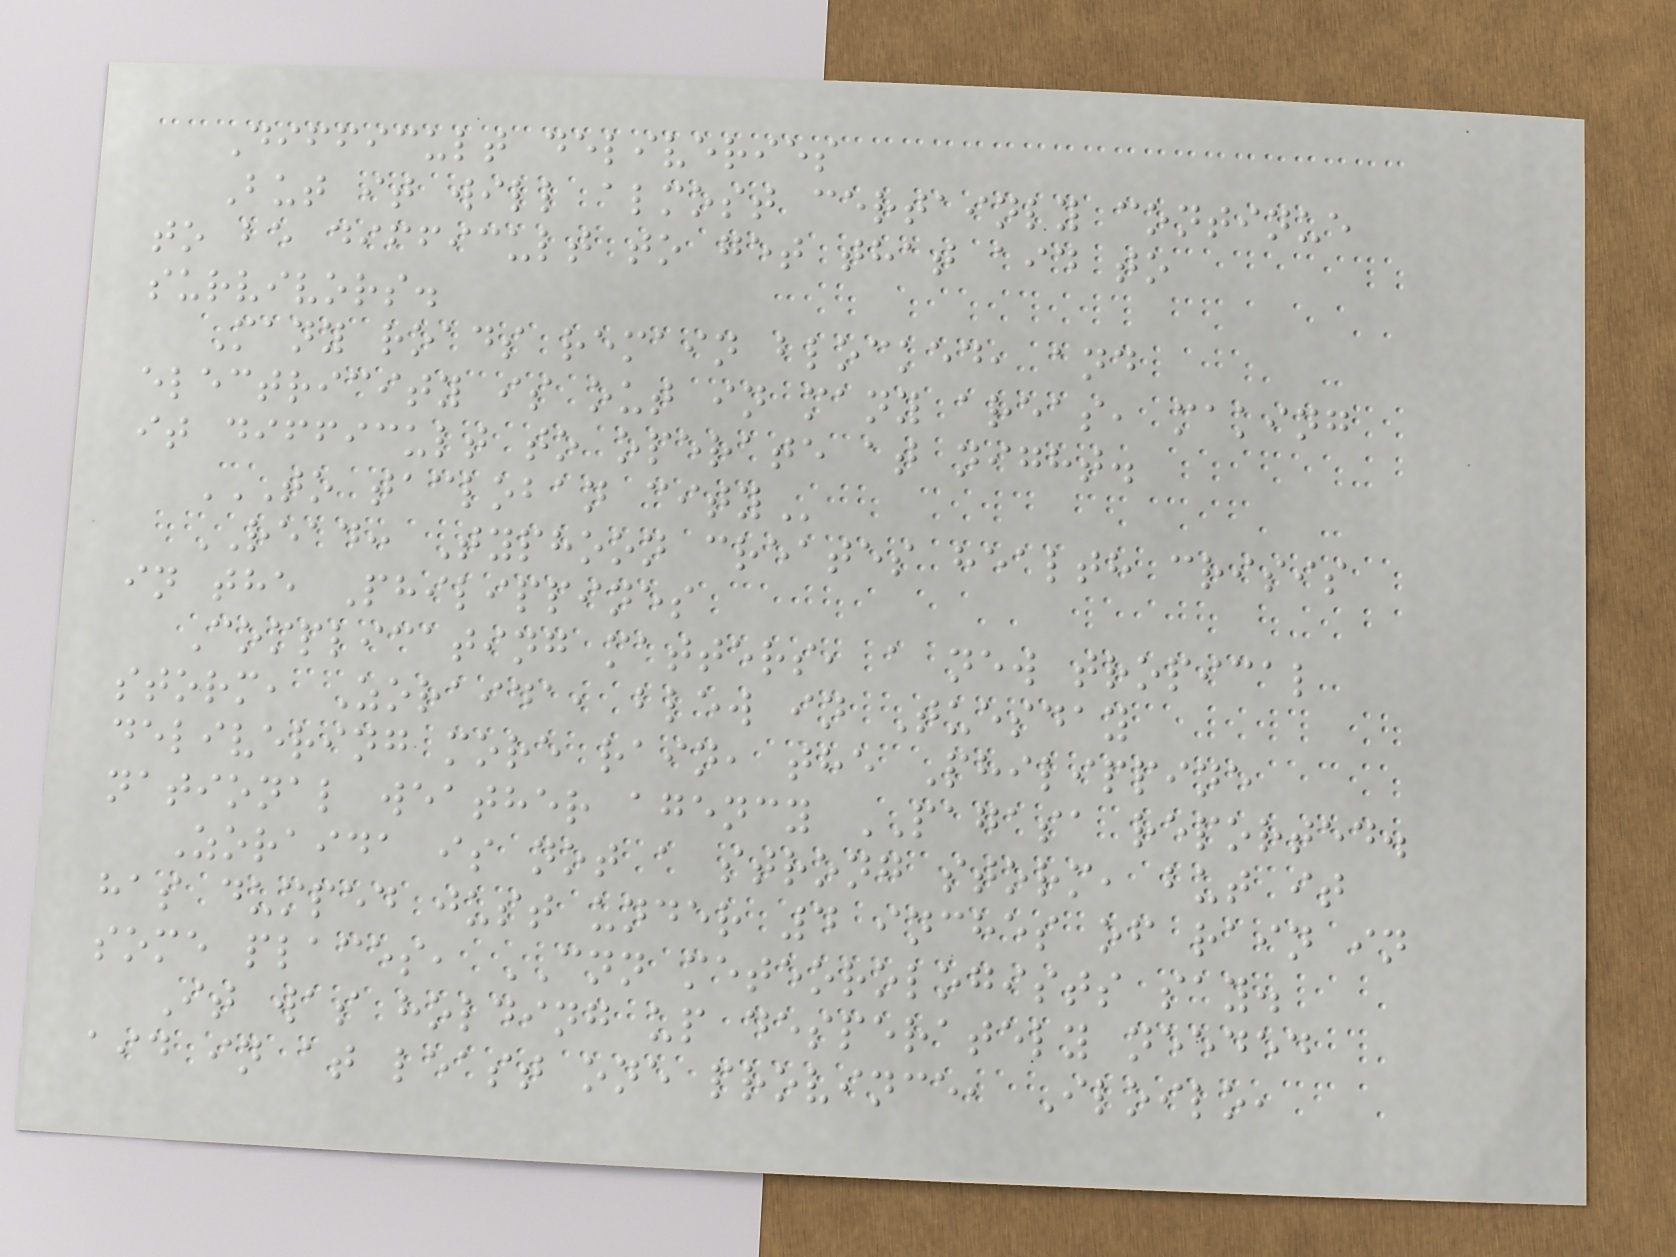Difficult deliveries
But it will almost certainly continue
to be difficult to get that aid to
survivors.
Many roads remain blocked, and
electricity is out in many areas, making
it difficult to operate at night.
TO TACLOBAN CITY
READ: Typhoon creates health crisis
in the Philippines
Complicating matters, a new tropical
storm, Zoraida, blew in Tuesday
delivering more rain, the Philippine
national weather agency PAGASA reported.
Zoraida is not a strong storm, but it
has dumped just under 4 inches of rain in
some places, CNN meteorologists say.
It was holding up desperately needed
aid in at least one province, Iloilo,
